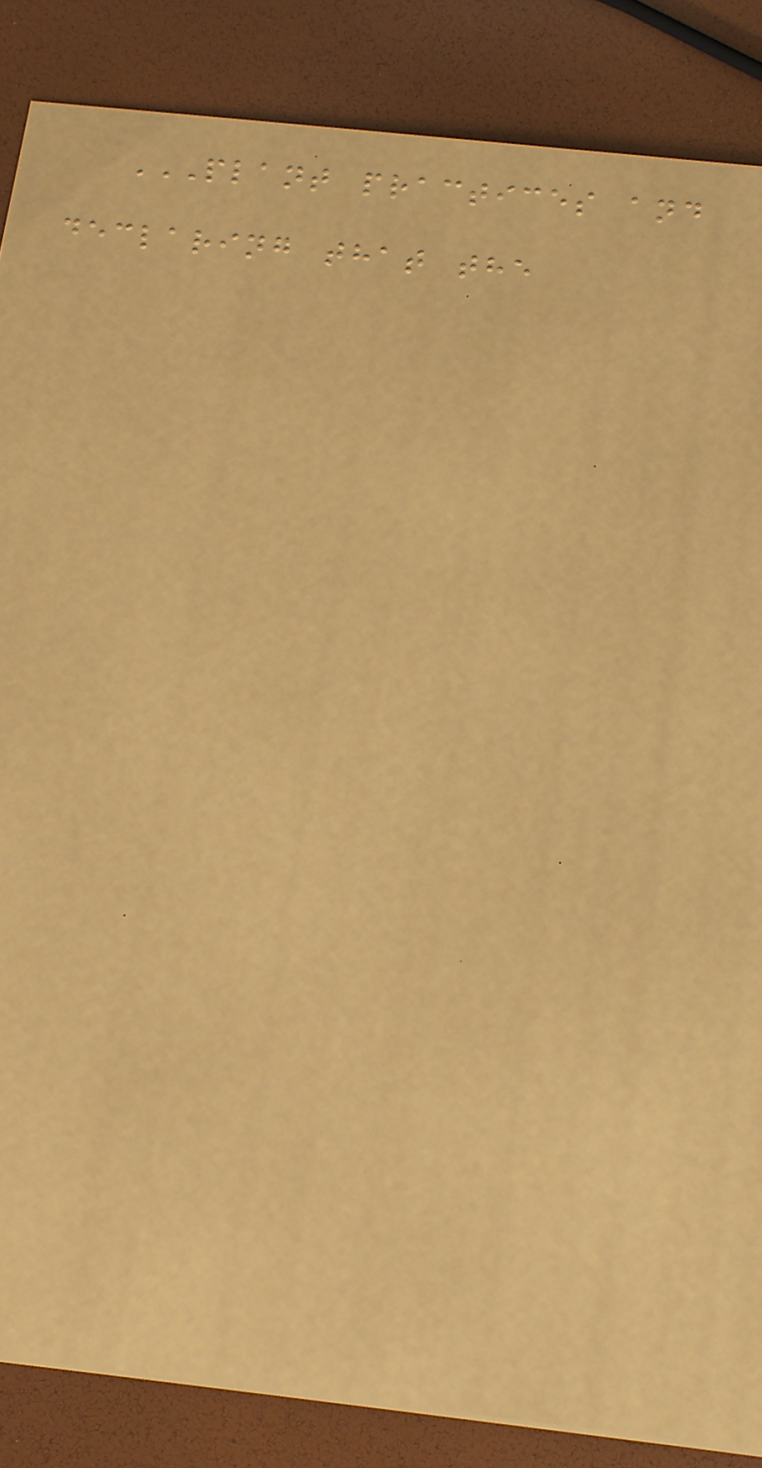PLANT PRACTICES AND
DECLARING THAT THE
